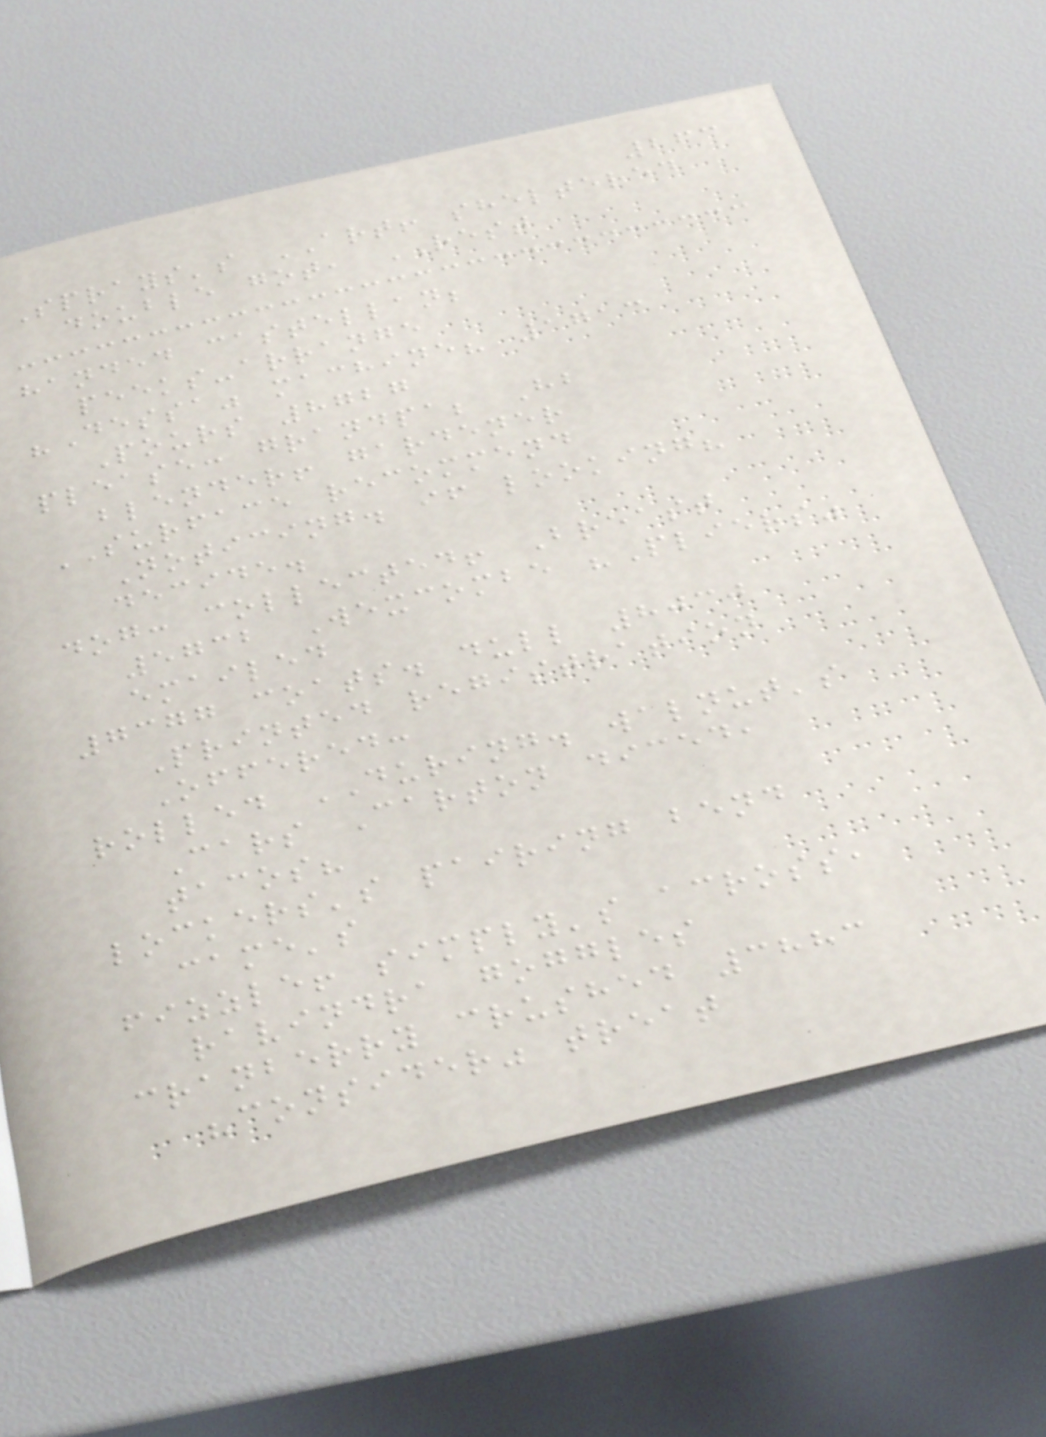263
Sprays's ART! sheltered
double got, REST
handed castellan;
peeks-arrange
"Dessa" machine? 1713
Pours 8727
please: grandpa; Hb
blender! gardener
SURFACE recommend
Noticing. if looking?
decide.
dog: collected! Breast
5732 Wexcombe "Pliers"
emailed
7377 coats. dull 8030
Printed registration
Offered:
rolled DURING. walnut's
Cars Carton diced,
tacos?
lockers's pairing bend
came's
fizzle! simply's across,
ravindra goggles
cranberry crushed 3883
"consider" treat
